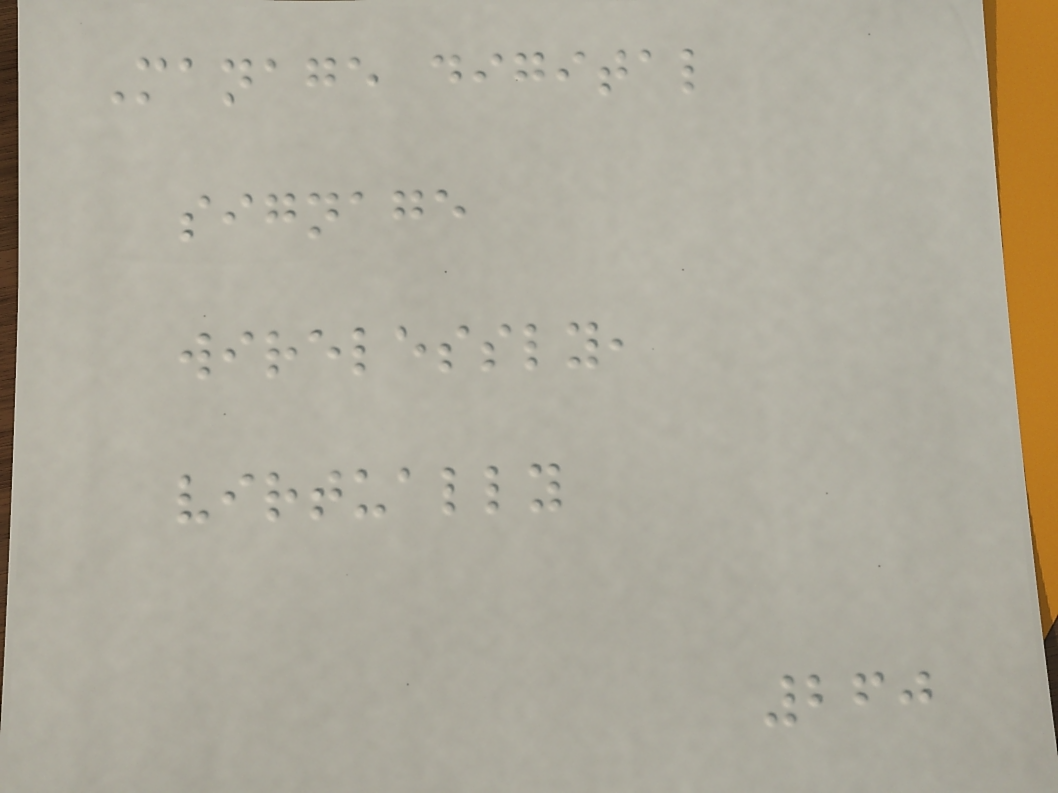Manage digital
signage
wirelessly,
virtually
260
